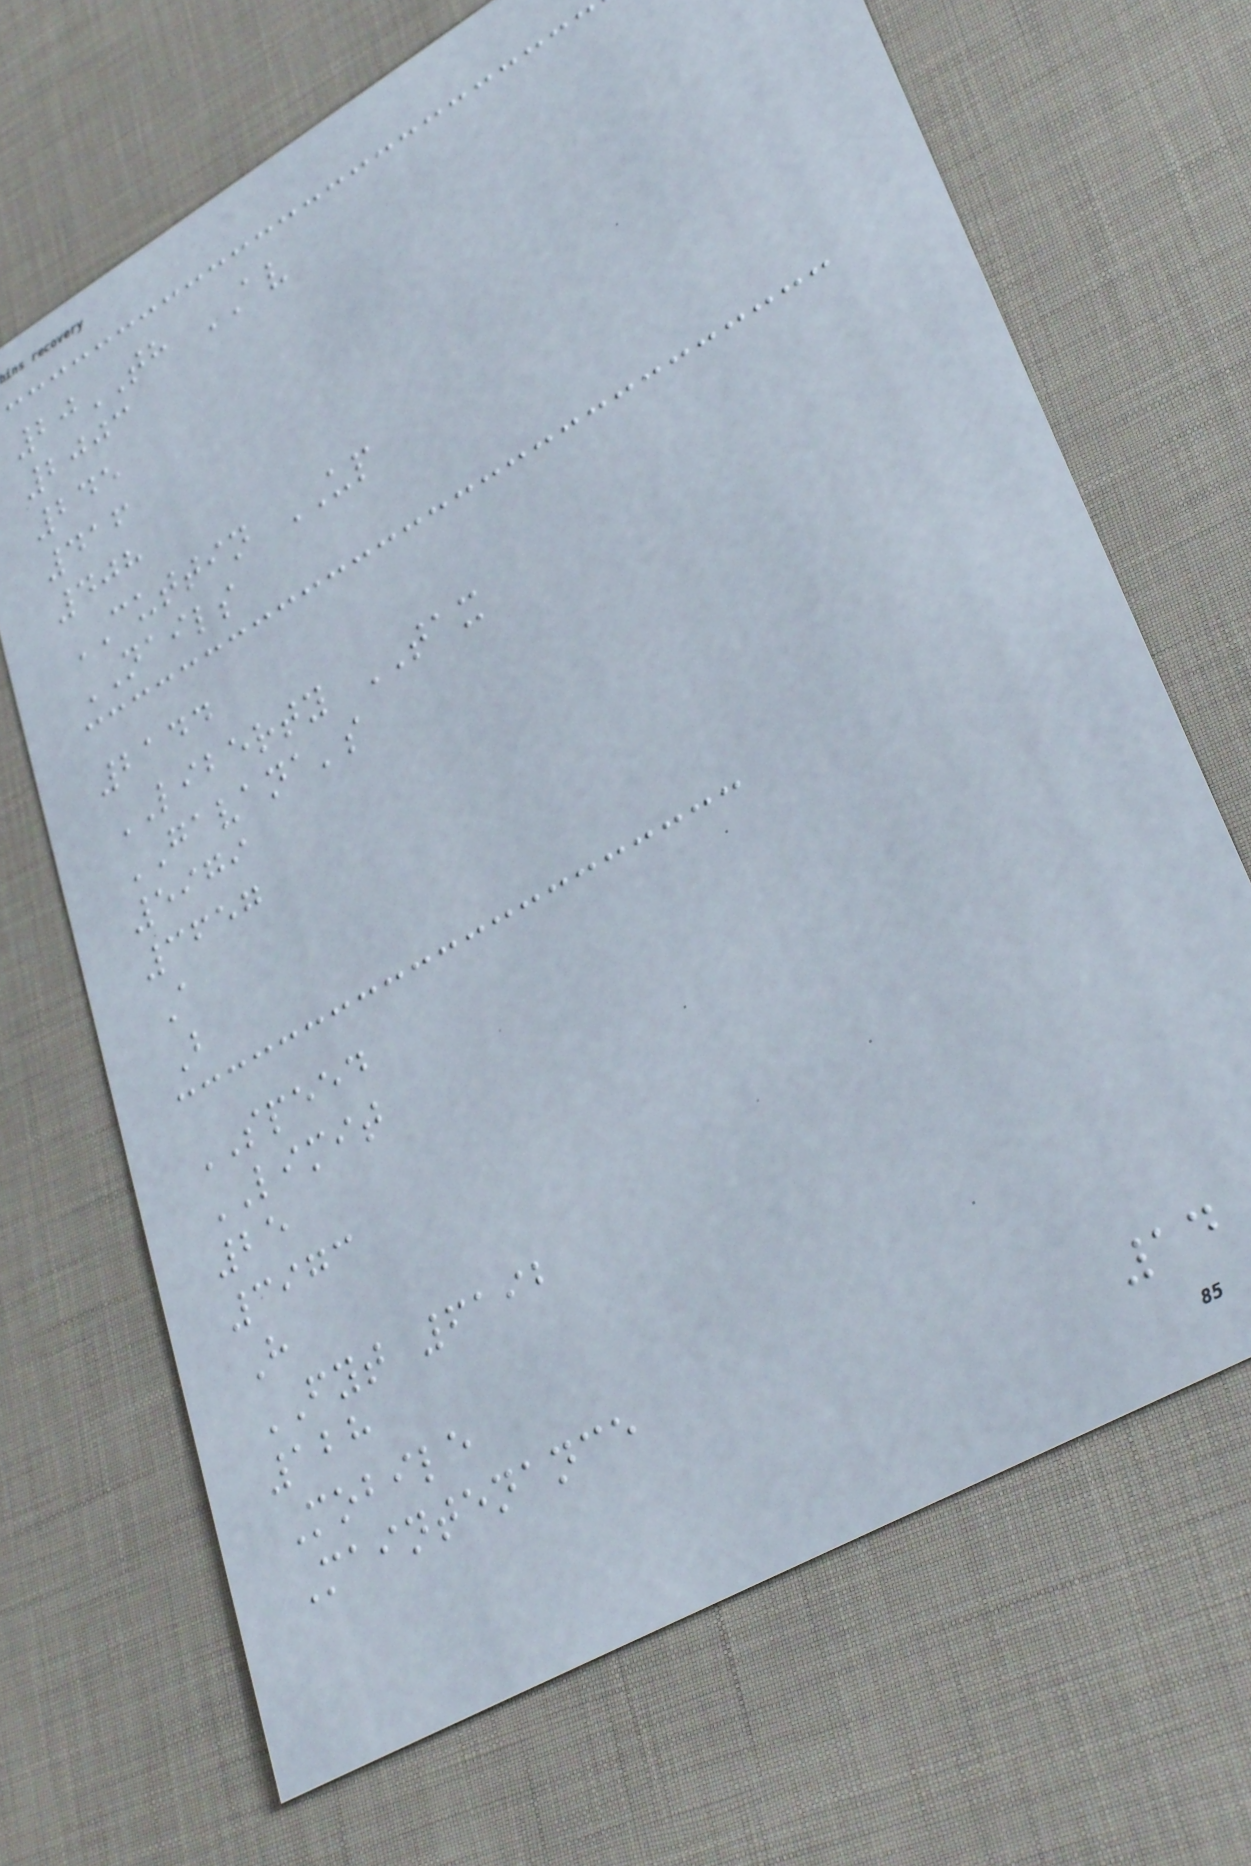20TH AV
2003
245
416
408
CUTTIN UP
NAILS
2144
LIBERTY TAX
GAVANA's
5979
3657
A
B
SPEED
LIMIT
25
3973
H
FYT 6192
128
Mobile
Maintenance
14
